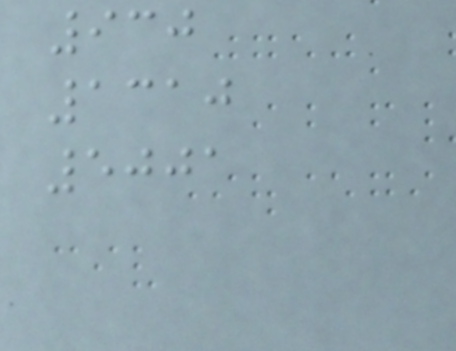930
1310
5001
